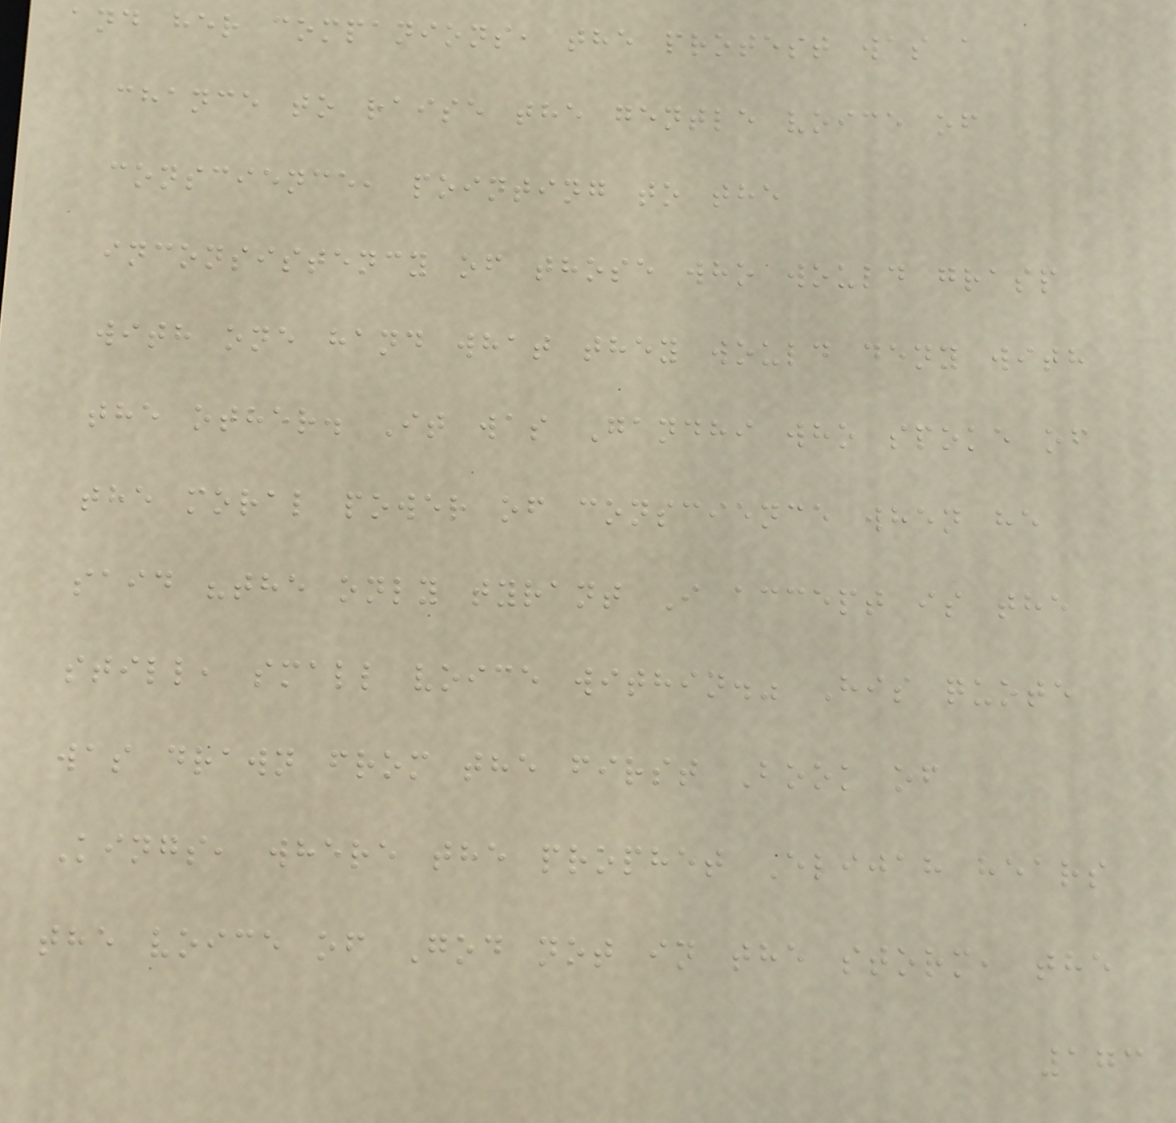and her companions, the protest was a
chance to raise the gentle voice of
conscience, pointing to the
inconsistency of those who would grasp
with one hand what they would deny with
the other. It was Gandhi who spoke of
the moral power of conscience when he
said "the only tyrant I accept is the
still, small voice within." His quote
was drawn from the first Book of
Kings, where the prophet Elijah hears
the voice of God not in the storm, the
173
